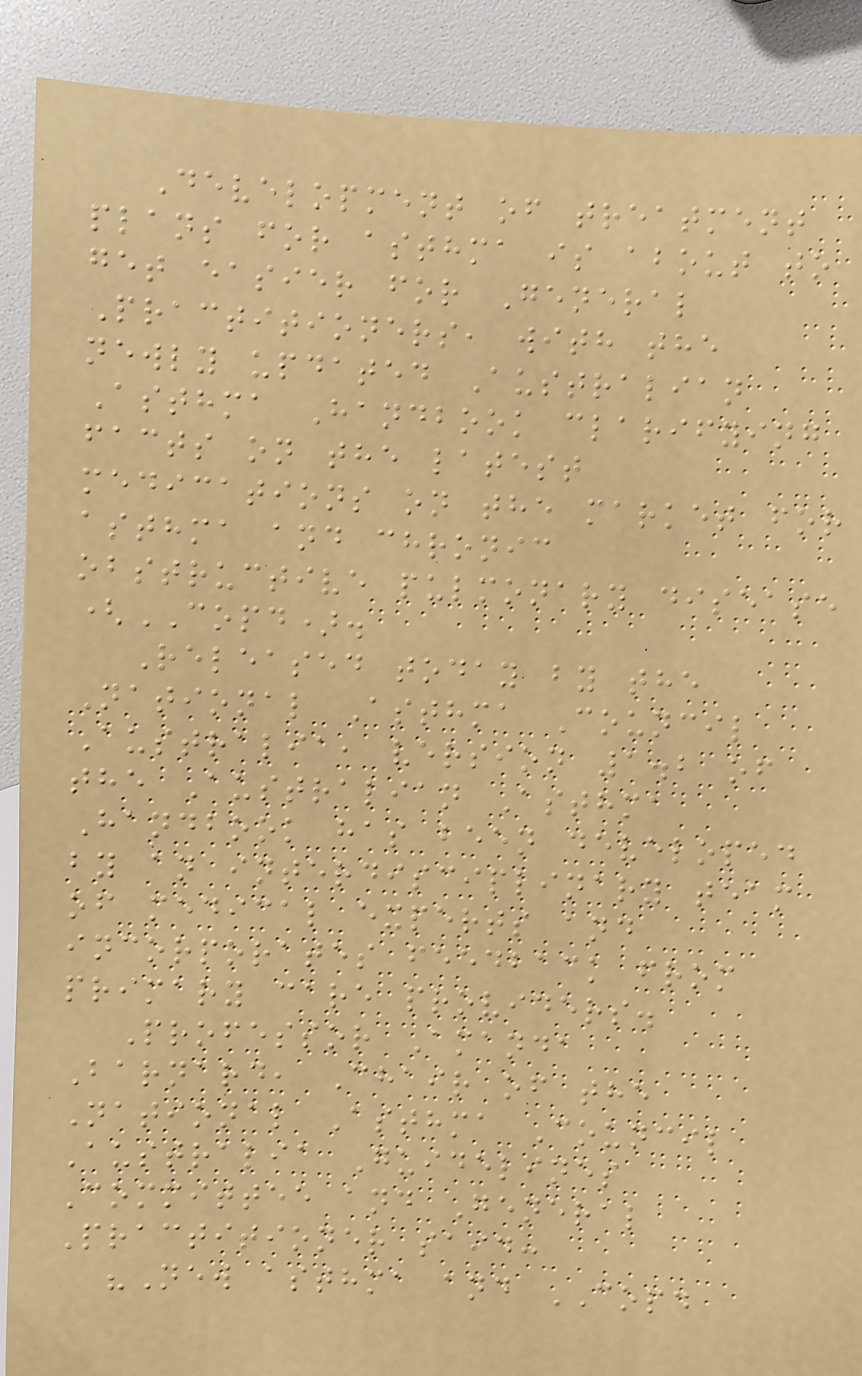Development of treatment
plans for asthma is about to
get easier for General
Practitioners, with the
newly updated Australian
Asthma Handbook clarifying
facts on the latest
medications on the market for
asthma and chronic
obstructive pulmonary disease
(COPD).
Released today by the
National Asthma Council
Australia, version 1.2 of
the Australian Asthma
Handbook has been developed
by an interdisciplinary team
of medical experts and
incorporates feedback from
primary care providers.
Professor Amanda
Barnard, Chair of the
National Asthma Council
Australia Guidelines
Committee and General
Practitioner said:
"New asthma and COPD
